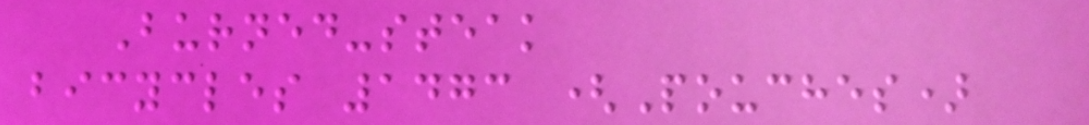Burned-steak
bicycles 1473 (Pouches)
